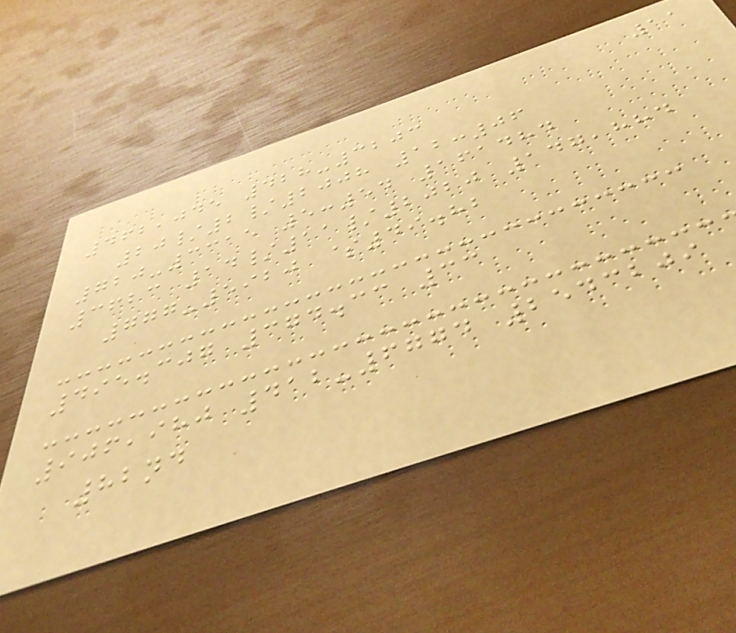11
462,045 428-3203
20/2/2008 12:06
720-3315 5:54 161484
3623 14/11/2020 147,884
777-5920 $49.82
495.307 374.33 33
906,980 412-6774 2543209
82nd
